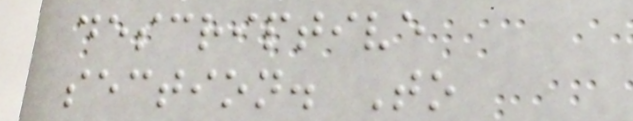descriptive
section. To
